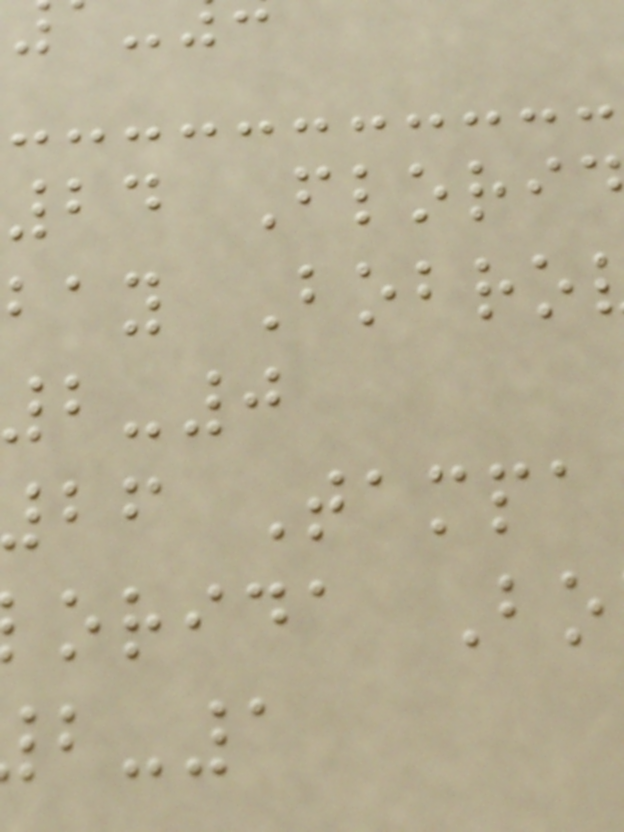24 Flori
bay Bobro
2-0
bf Tampa
orida Bo
